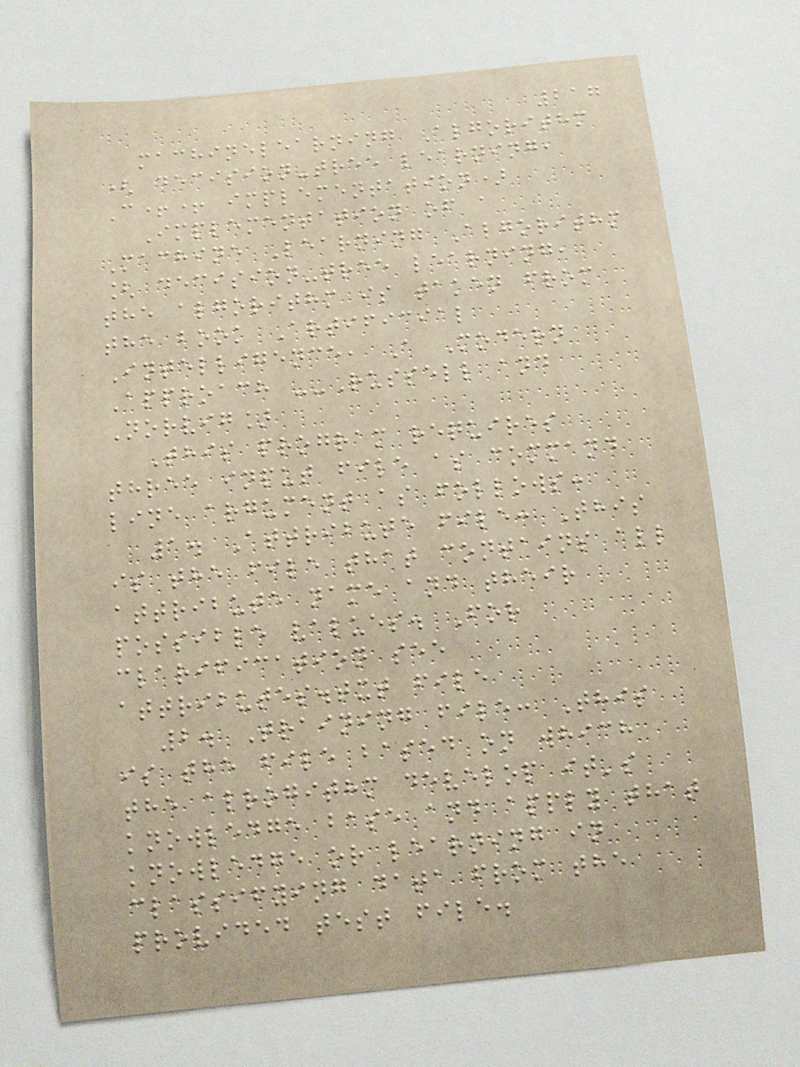217
machinelearning Algorithm
( decision-tree learning,
C++ implementation)
Implementation of a
Machine Learning Algorithm
[ decision-tree learning,
the algorithm is taken from
the book Artificial
Intelligence, A Modern
Approach --Russell and
Norvig]
This program requires
three input file as command
line argument as follows:
1. Attribute file: This
is the file that contains all
attribute name and their
possible values. For
clarification see
attributes.txt file
2. Training file: This
is the file based on which
the alrogithm develop it's
knowledge base and apply that
knowledge or learning in
classifying data from the
provided test file.
